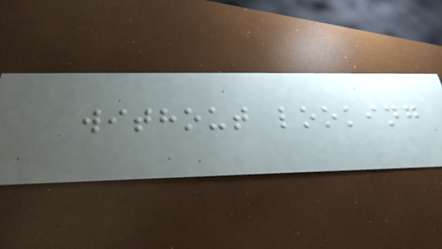without looking
